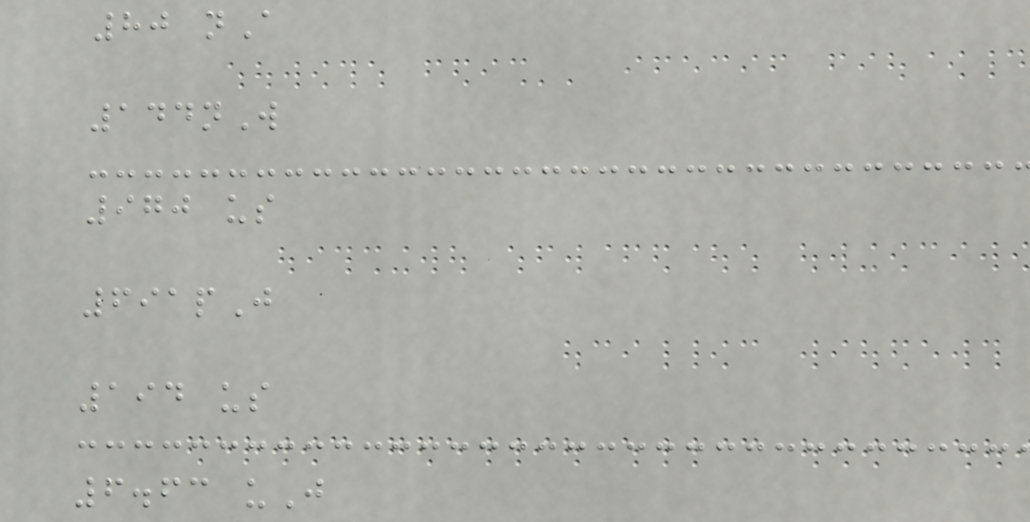80 nA
144nW
970 us
691pJ
194 us
6.63 uJ
